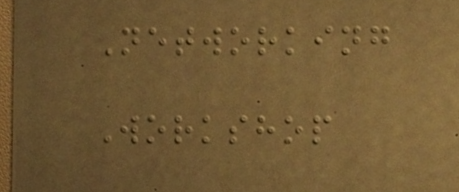Networking
Workshop
